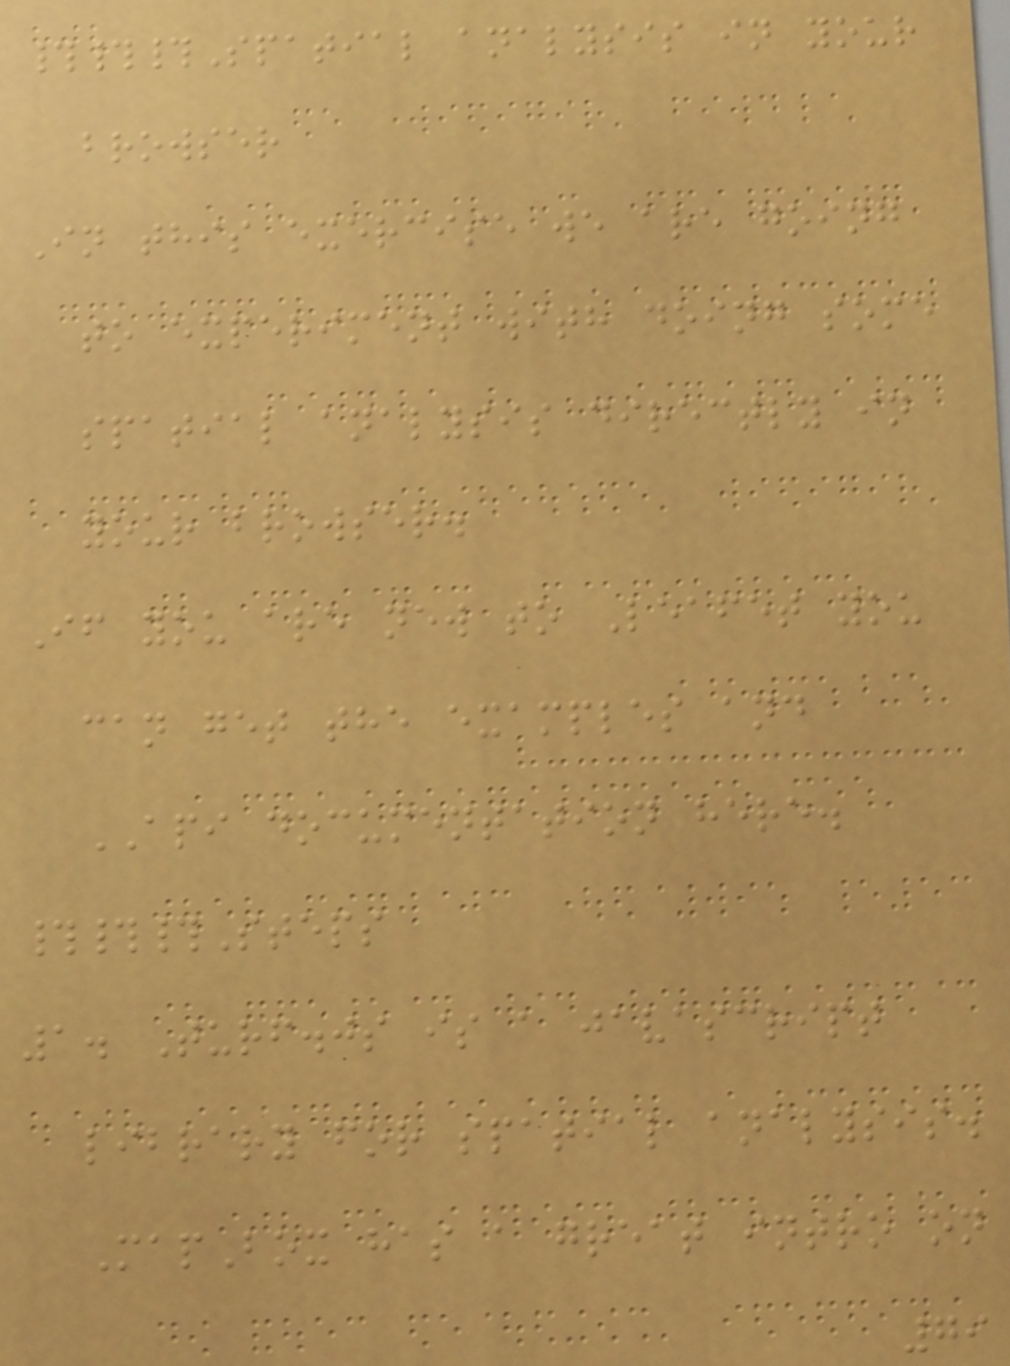###Spatial analysis in your
browser
In this exercise we are going
to experiment with doing some
spatial analysis directly in
your browser.
If you are new to Leafet you
can get the examples and
API documentation here.
###Steps
1. Turf.js is a javascript
library for spatial analysis.
MapBox has a great intro on
79
